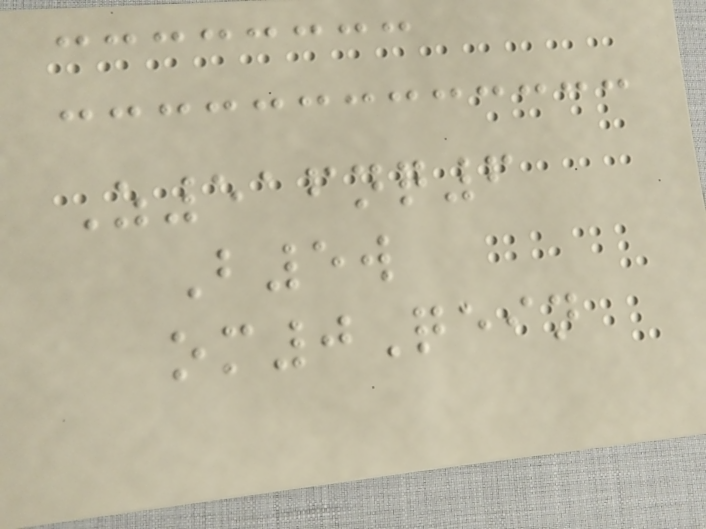Z516nq6
B5w
om0Qein
